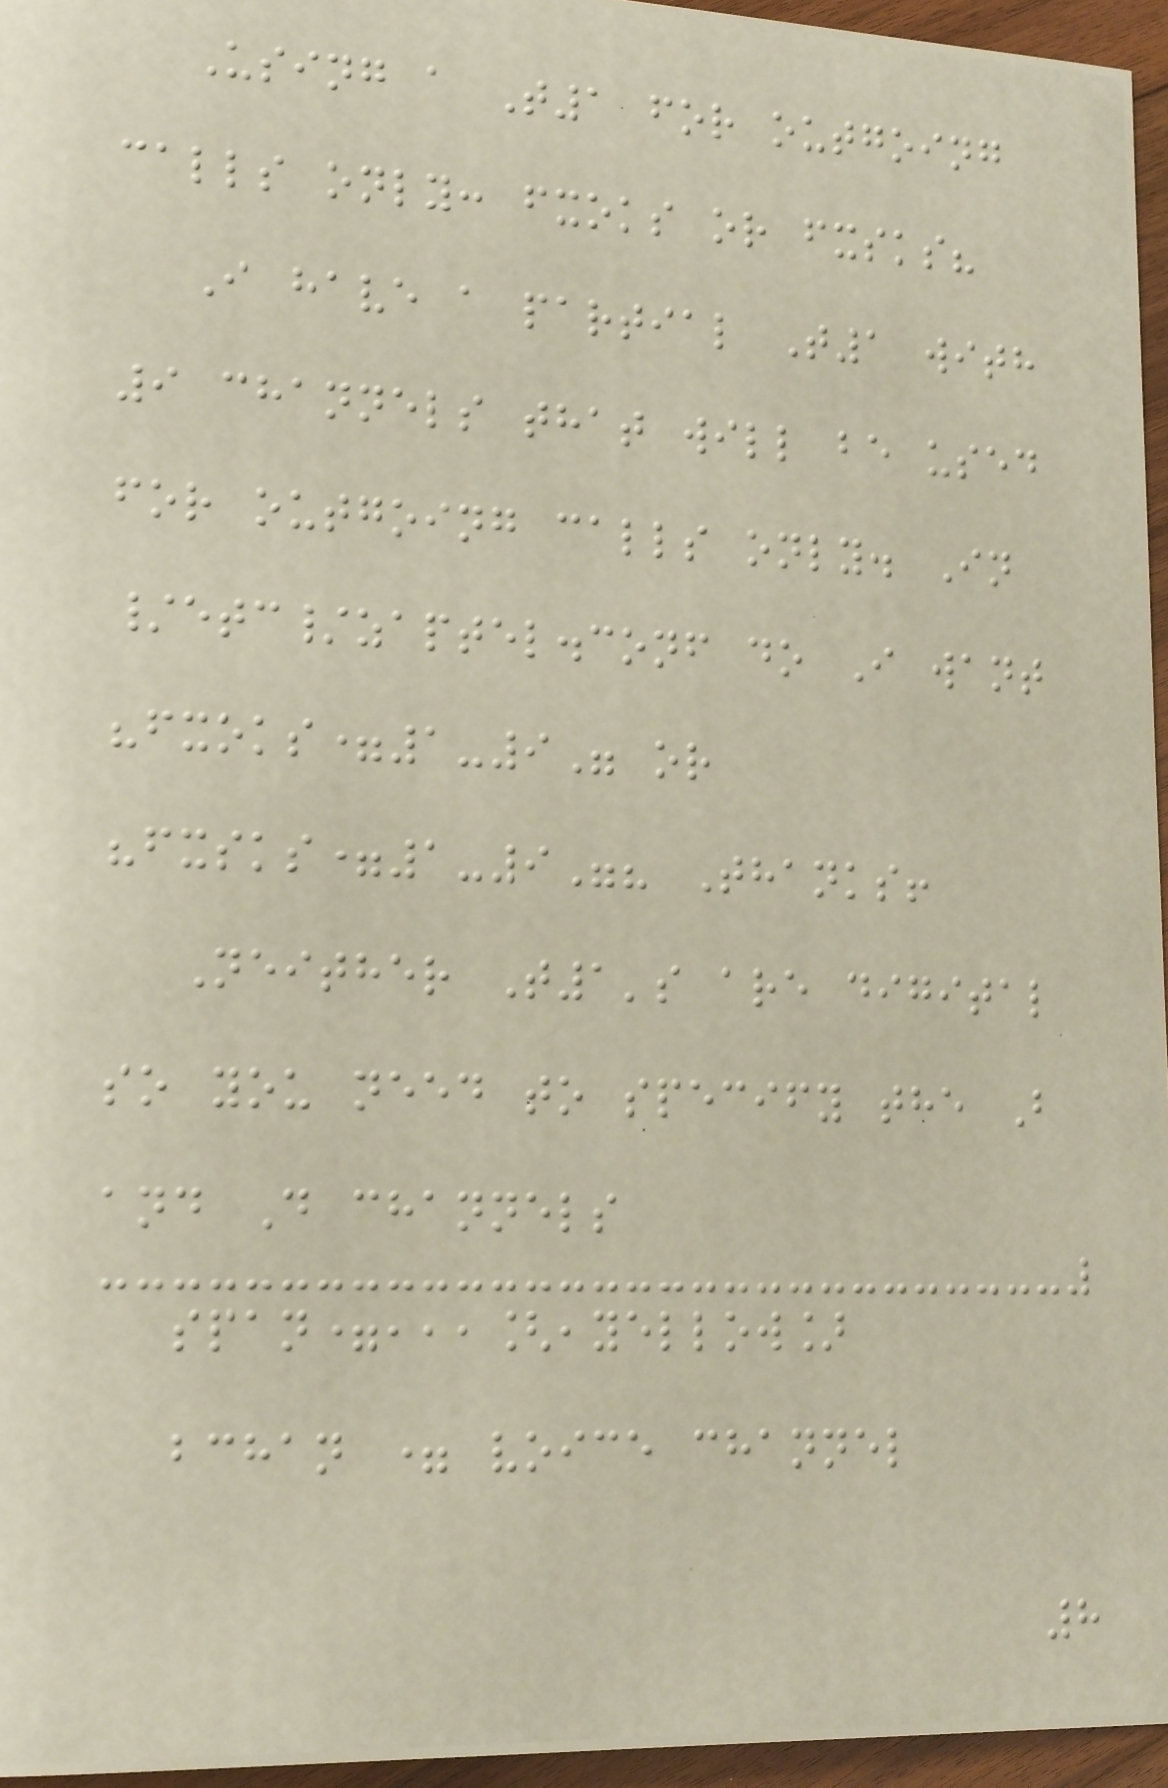Using a T1 for outgoing
calls only: fxoks or fxsks?
I have a partial T1 with
9 channels that will be used
for outgoing calls only. In
/etc/zaptel.conf do I want
"fxoks=1-9" or
"fxsks=1-9"? Thanks!
Neither T1's are digital
so you need to specify the B
and D channels
span=,,,[,yellow]
bchan = voice channel
8
